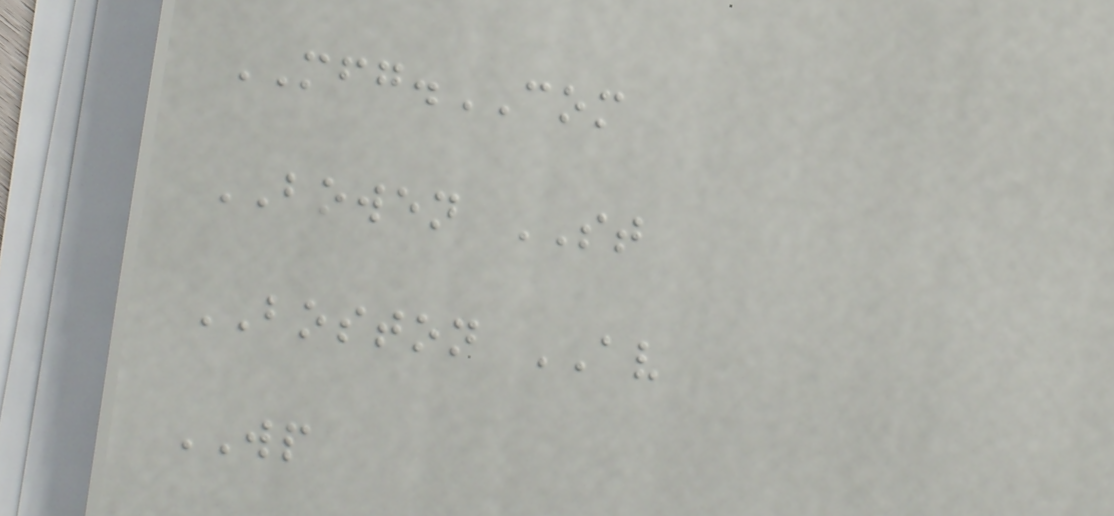MFG.COM
BOWEN ST
BOSTON AV
WP
